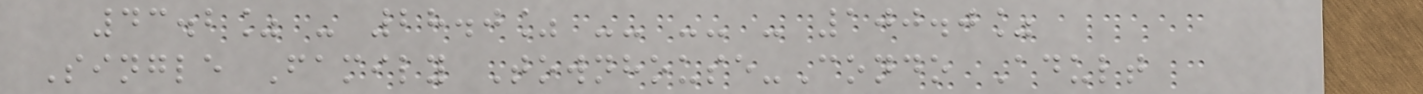43.2% - 28.0% -- -- - 100.0%
Single Family Townhouse-Condo Adult
